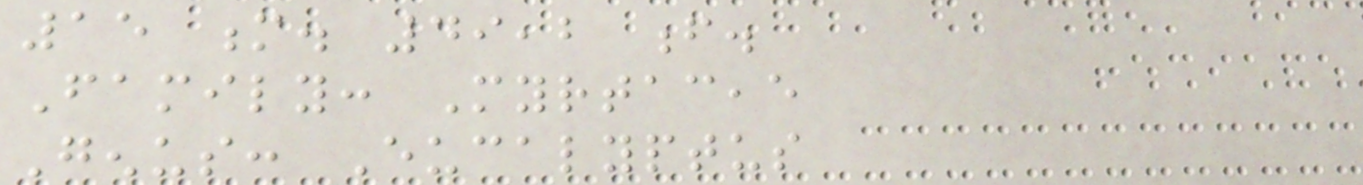15 m. 49,2 f.
Family: Myrtaceae
Genus: Eucalyptus
